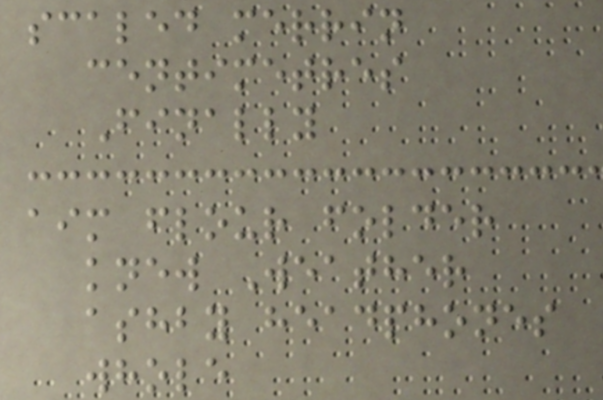scaled merrin
centimetres
Finally
aim flour folder
knew Weather
ashby headphones
whole
